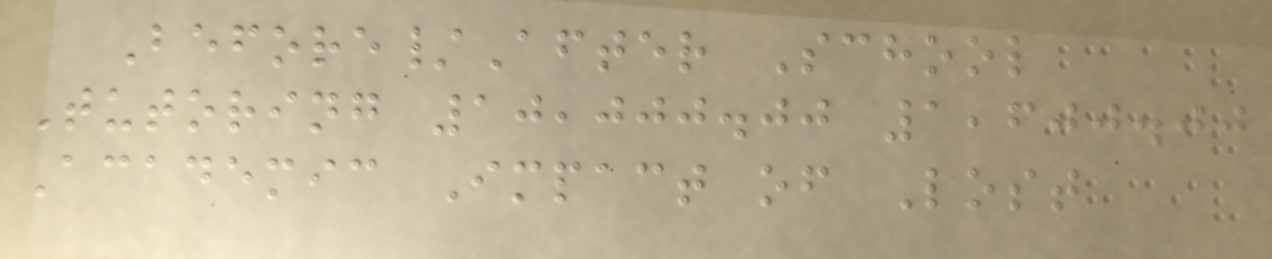Before/After School
Tutoring 10,000.00 1,600.00
Academic Impact of Lost
